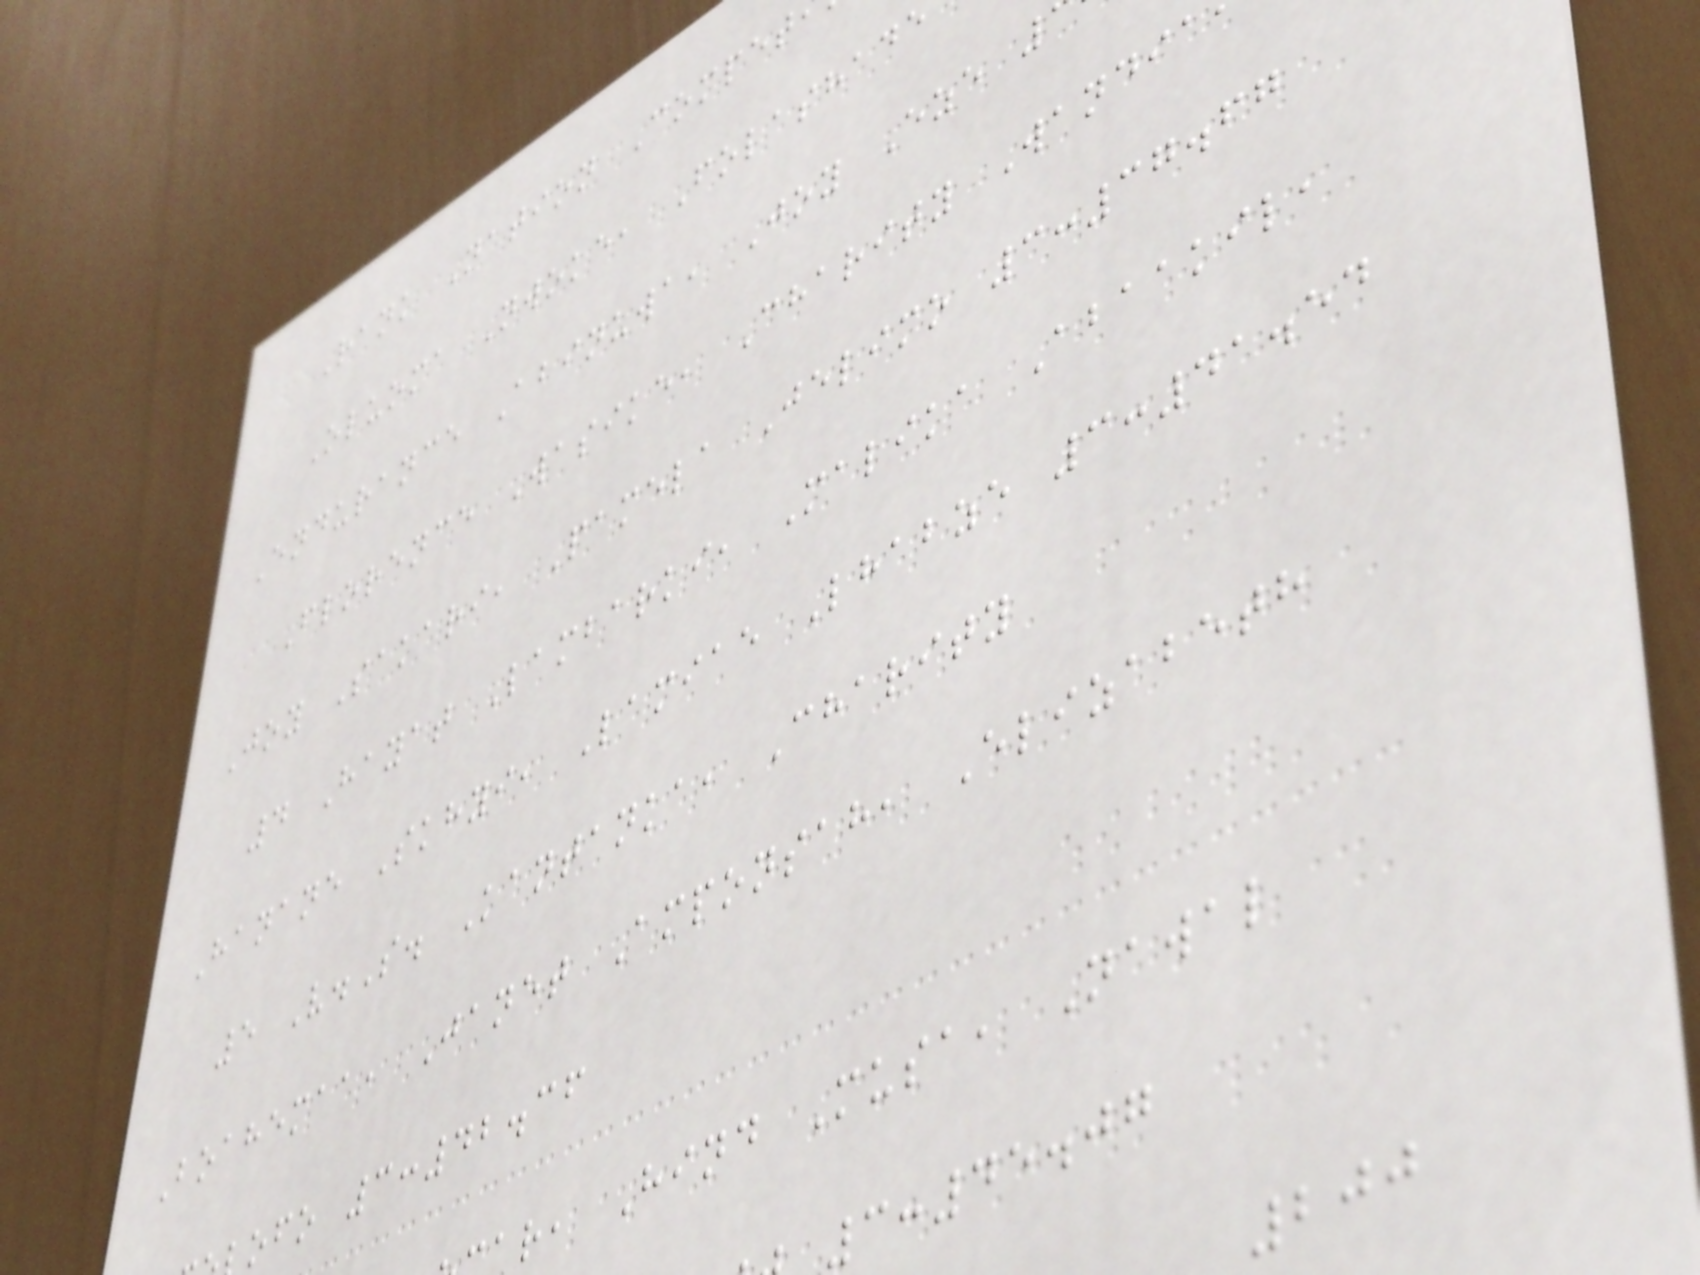Rank Nation Compet
Oluoma Nwoke, Folashade
Endurance Abinuwa, Joy Eze
Florence Wasike, Charity Wandia
Joy Sakari, Pamela Jelimo 3:37.67
4 Hayat Lambarki, Malika Abaakil,
Hanane Skhyi, Lamiae Lhabze 3:41.54
5 V.S. Kantanka, Charity
Boahemaa, Janet Amponsah, Elizabeth
ofo 3:42.36
ar, Hind Musa, Nawal
3:45.07
200
